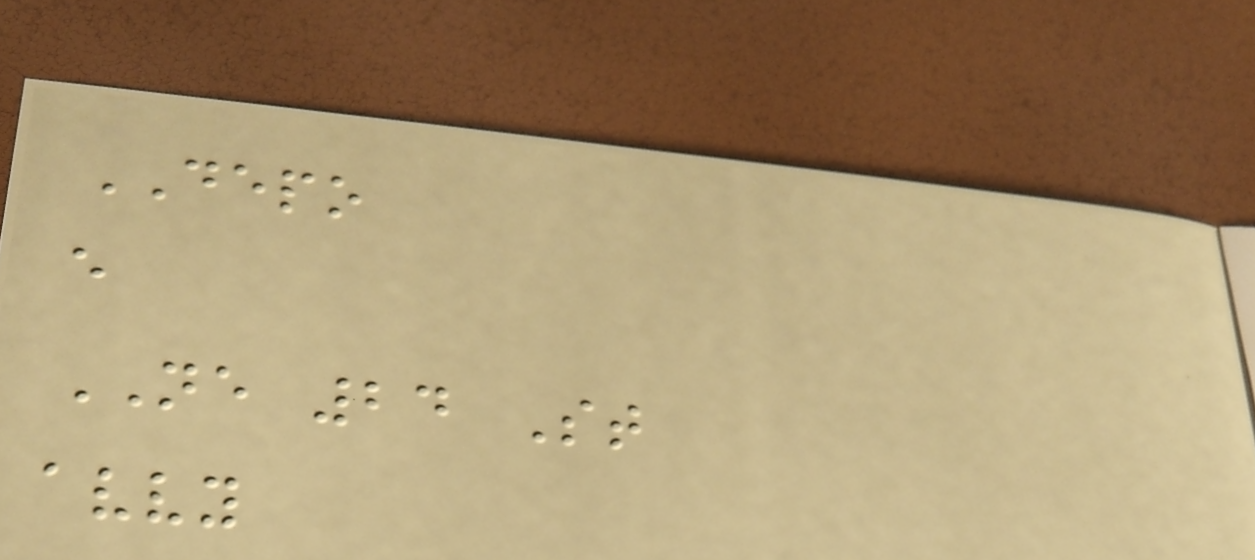DEPO
e
NE 24 St
avvy
